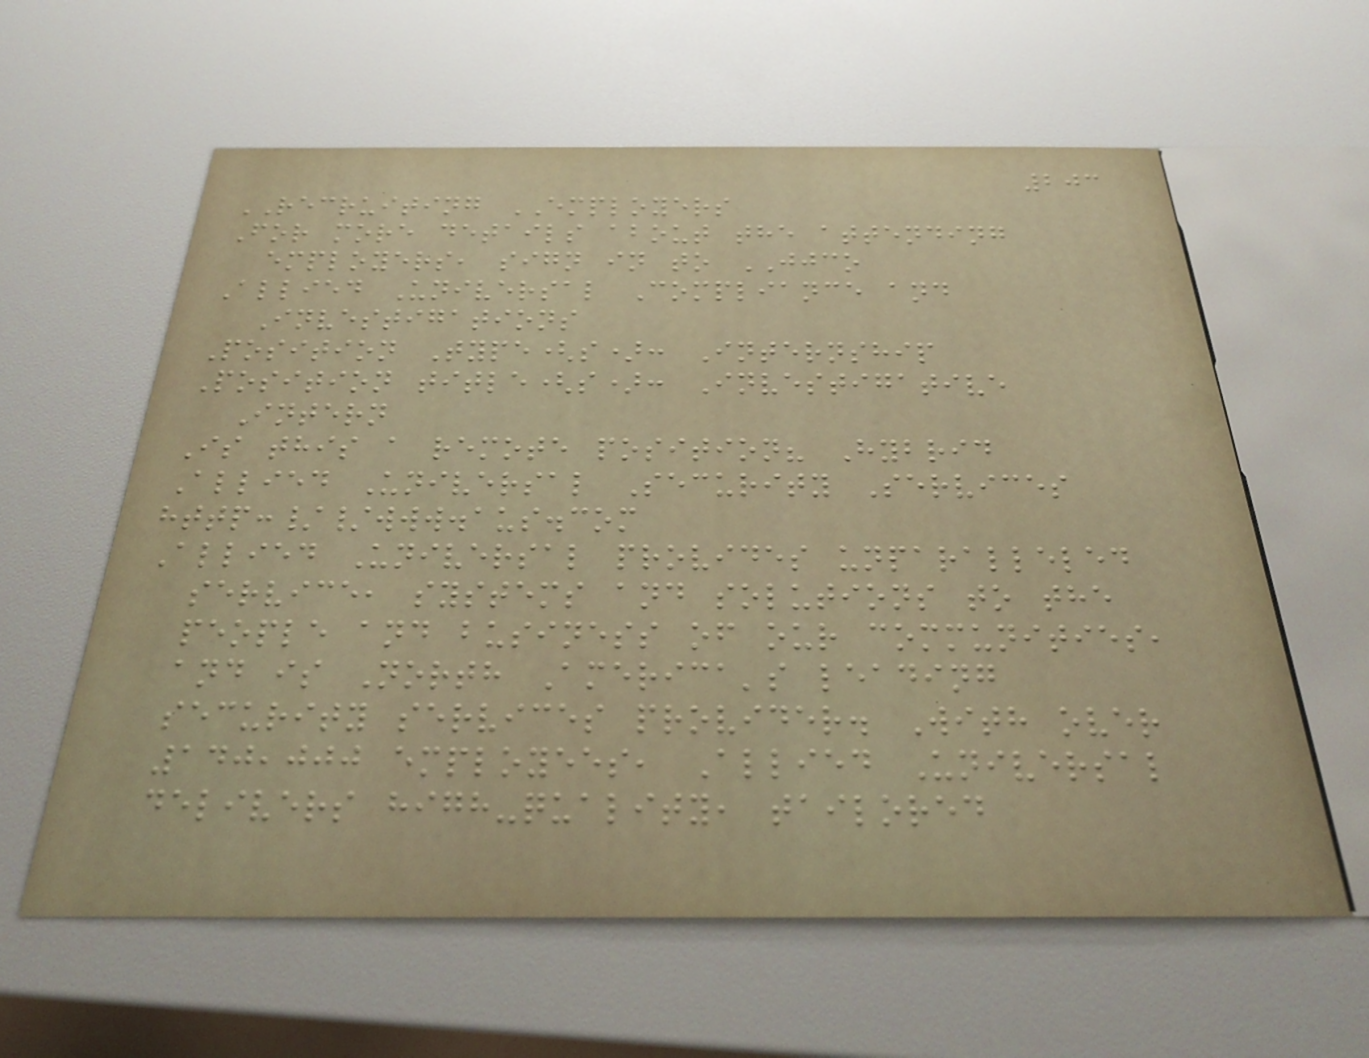203
RECRUITING EMPLOYERS
For more details about the attending
employers, sign in to JJCO
Allied Universal Compliance and
Investigations
Position Type(s): Internship
Position title(s): Investigative
Intern
Is this a remote position? Hybrid
Allied Universal Security Services
http://www.aus.com
Allied Universal provides unparalleled
service, systems and solutions to the
people and business of our communities,
and is North America's leading
security services provider. With over
140,000 employees, Allied Universal
delivers high-quality, tailored
